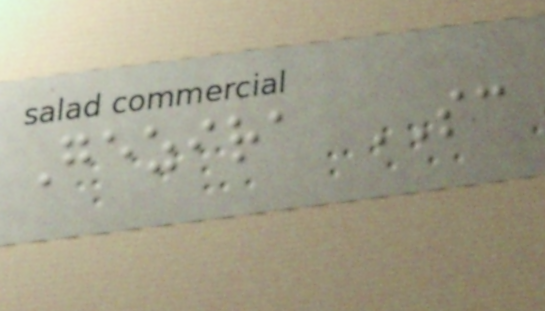Gezira SC
